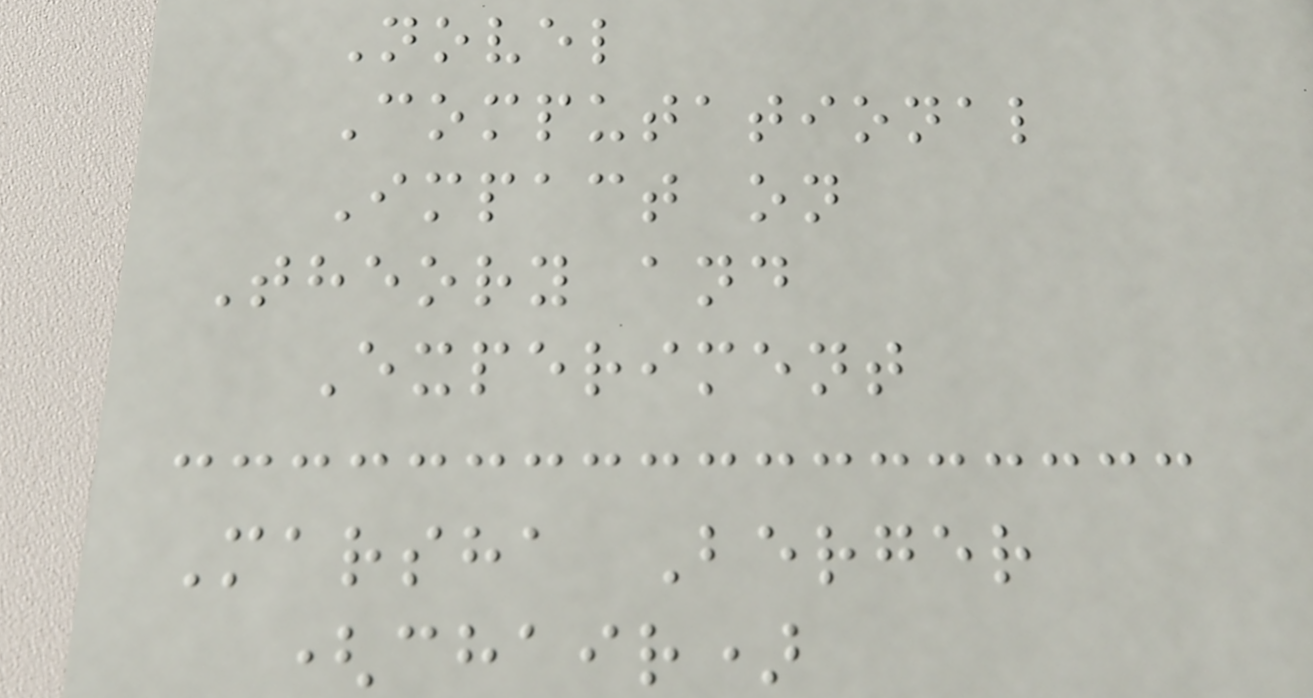Novel
Computational
Impact on
Theory and
Experiment
Marsha Berger
(chair)
